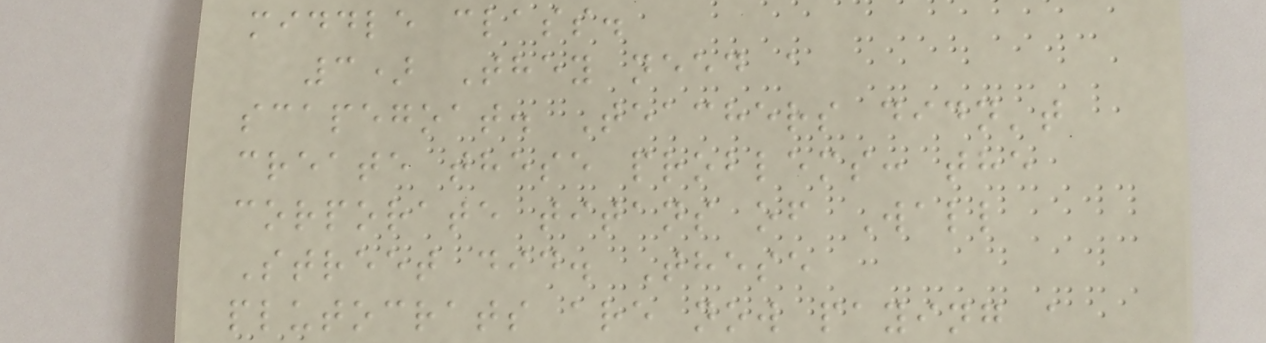middle class.
3) They need a
scapegoat. Teachers didn't
create these problems: the
corporate titans of Wall
Street did. These
plutocrats are now paying a
